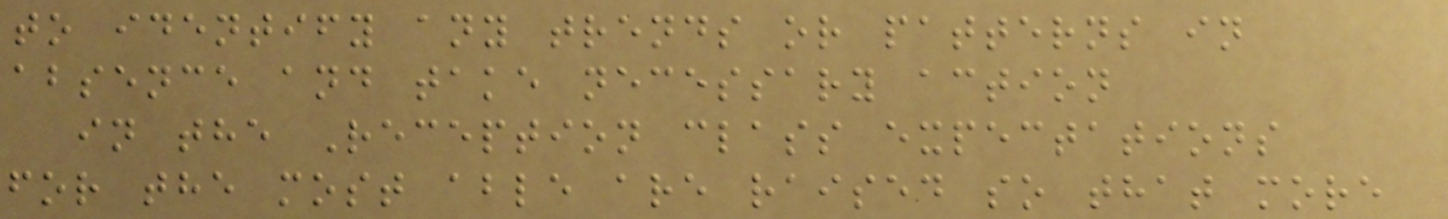to identify any trends or patterns in
absence and take necessary action
in the Reception class expectations
for the most able are raised so that more
